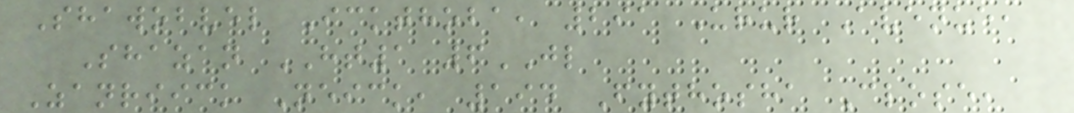Shawobvel Ickthoba, 291 Urur Avenue,
Shazan HT1 6JL
Zanriick Neick, 194 Fythosha Close,
